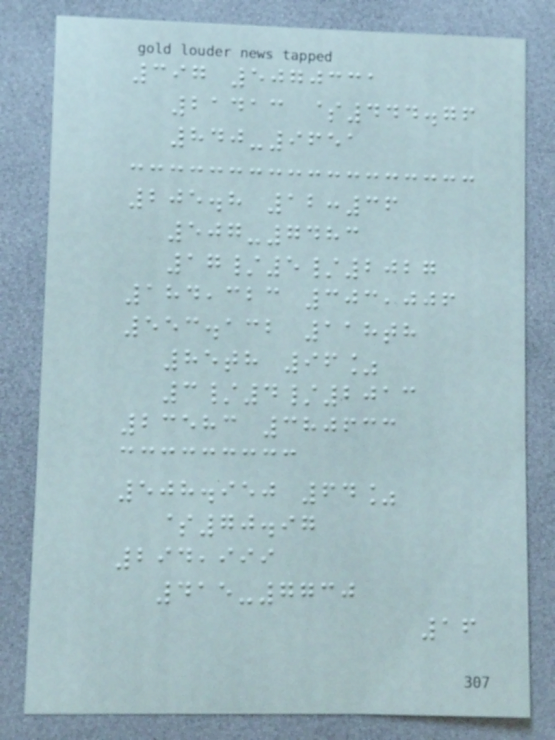397 5070331
21413 $444.76
840-9651
205.8 12:36
507-7483
17/5/2027
184,323 303,006
553.132 118th
85th 96%
3/4/2013
23583 380633
508.950 64%
$70.97
294,999
415-7730
16
